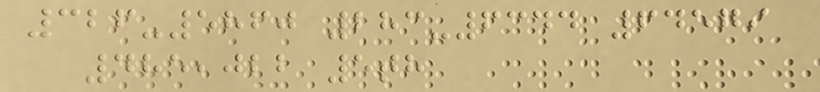326-5860 283-6344 64579
485,022 5th
